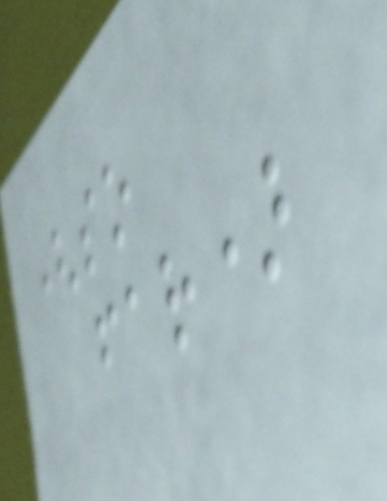(so
far)
